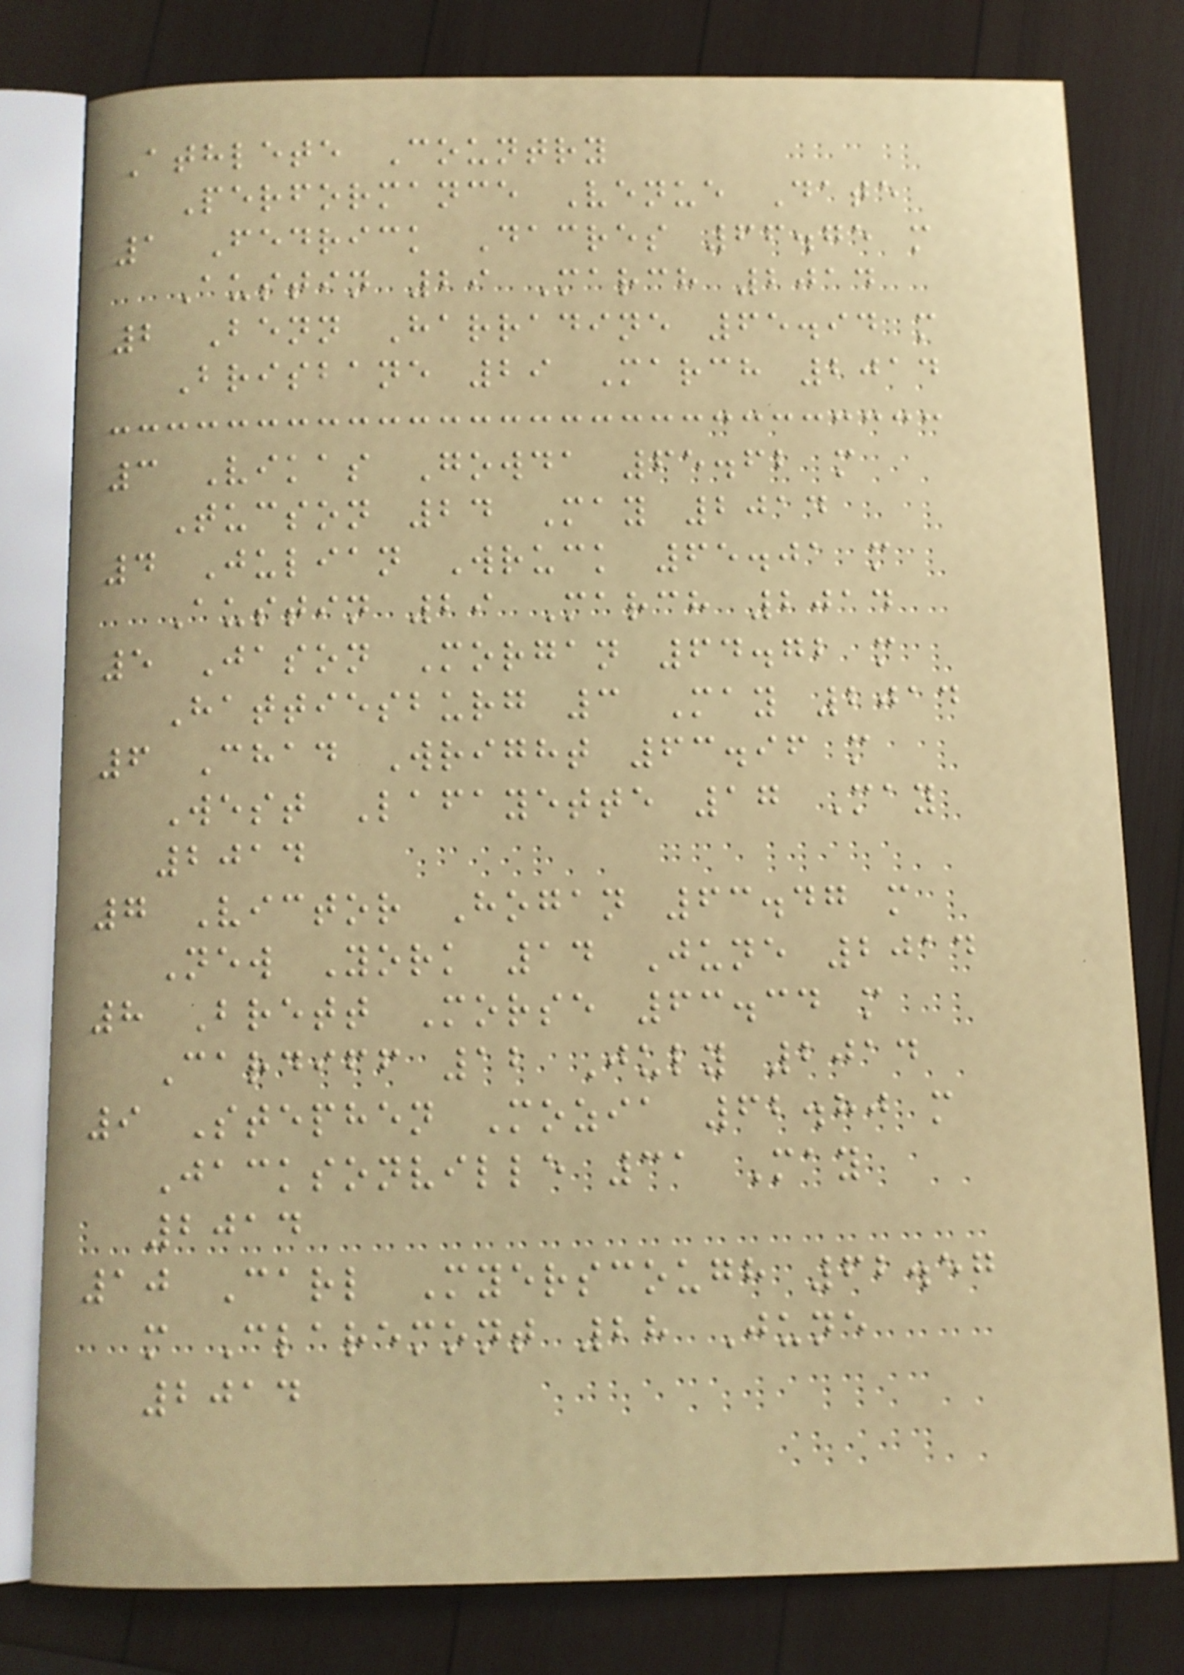Athlete Country
Performance Venue Date
1 Fedrick Dacres 66.75 m
Austin 29 March 2014
2 Benn Harradine 65.94 m
Brisbane 29 March 2014
3 Vikas Gowda 65.62 m
Tucson 24 May 2014
4 Julian Wruck 65.01 m
Austin 29 March 2014
5 Jason Morgan 64.72 m
Hattiesburg 3 May 2014
6 Chad Wright 63.96 m
West Lafayette 17 May
2014
7 Victor Hogan 63.47 m
New York 14 June 2014
8 Brett Morse 63.34 m
Cardiff 12 July 2014
9 Stephen Mozia 62.80 m
Jacksonville 31 May
2014
10 Carl Myerscough 62.57
m Claremont 28 June
2014
